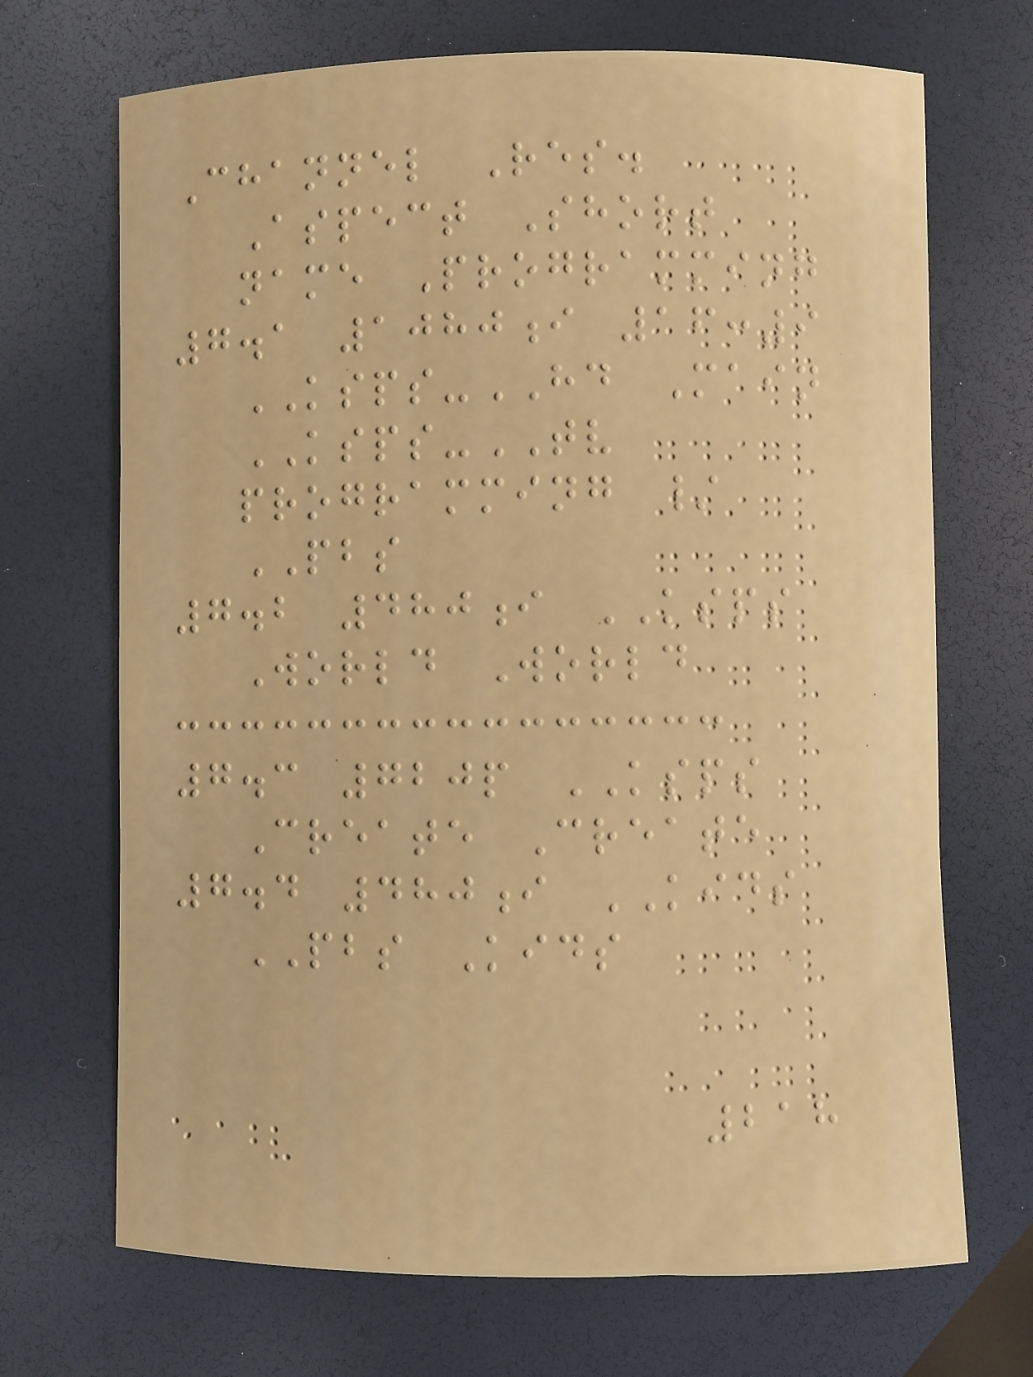Channel Res.
Aspect Short
name Programming
7.1 1080i 16:9
KSPS-HD Main
KSPS-TV
programming /
PBS
7.2 480i KSPS
World World
7.3 720p KSPS
Create Create
7.4 480i KIDS
PBS Kids
218
